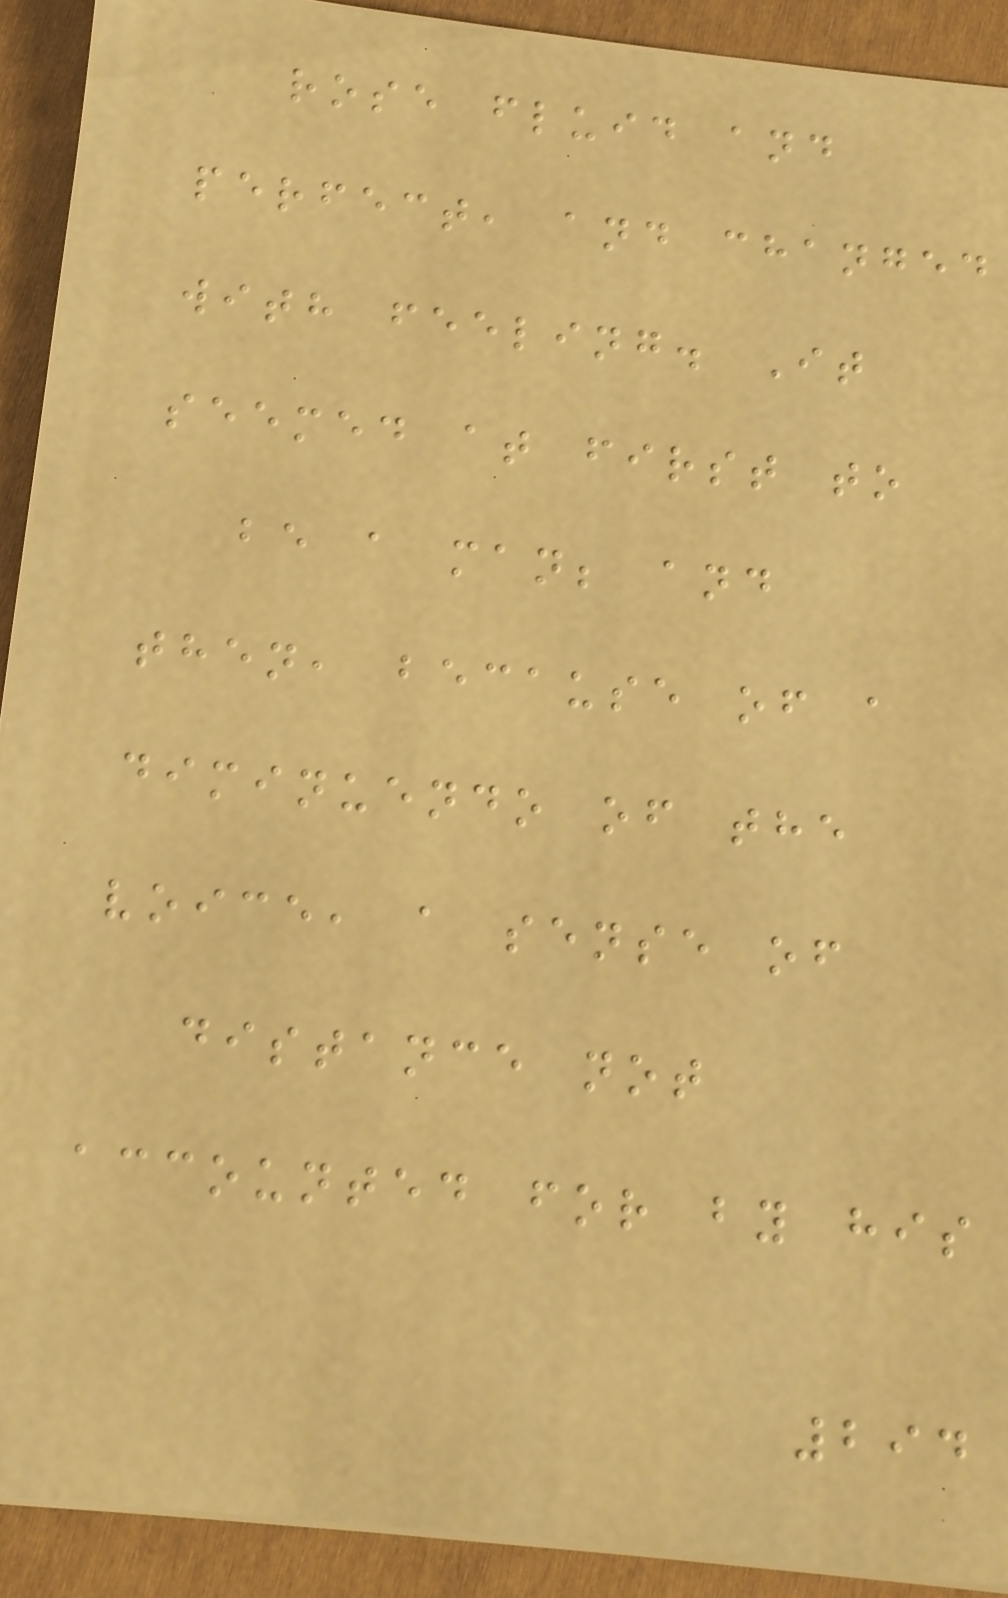rose fluid and
perfect, and changed
with feeling. It
seemed at first to
be a man; and
then, because of a
diminuendo of the
voice, a sense of
distance not
accounted for by his
294
